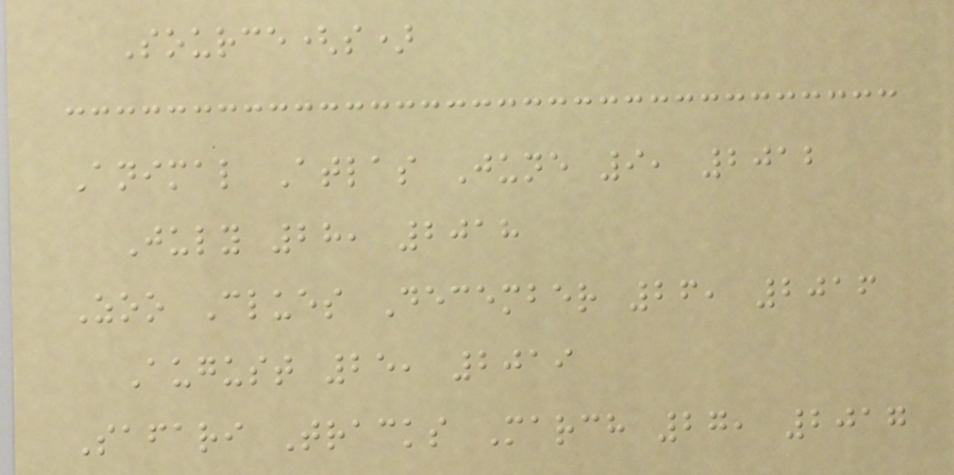Source(s)
Animal Atlas June 9, 2012
July 28, 2018
Zoo Clues December 26, 2016
August 25, 2019
Safari Tracks March 27, 2017
